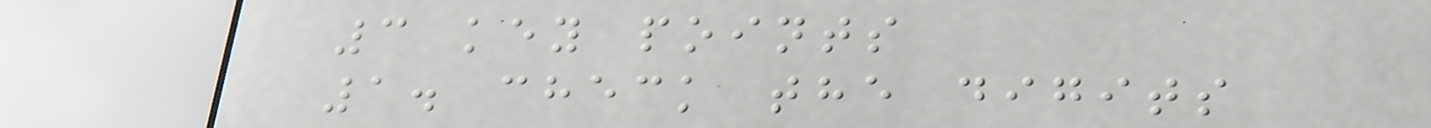3 key points
1. check the digits
